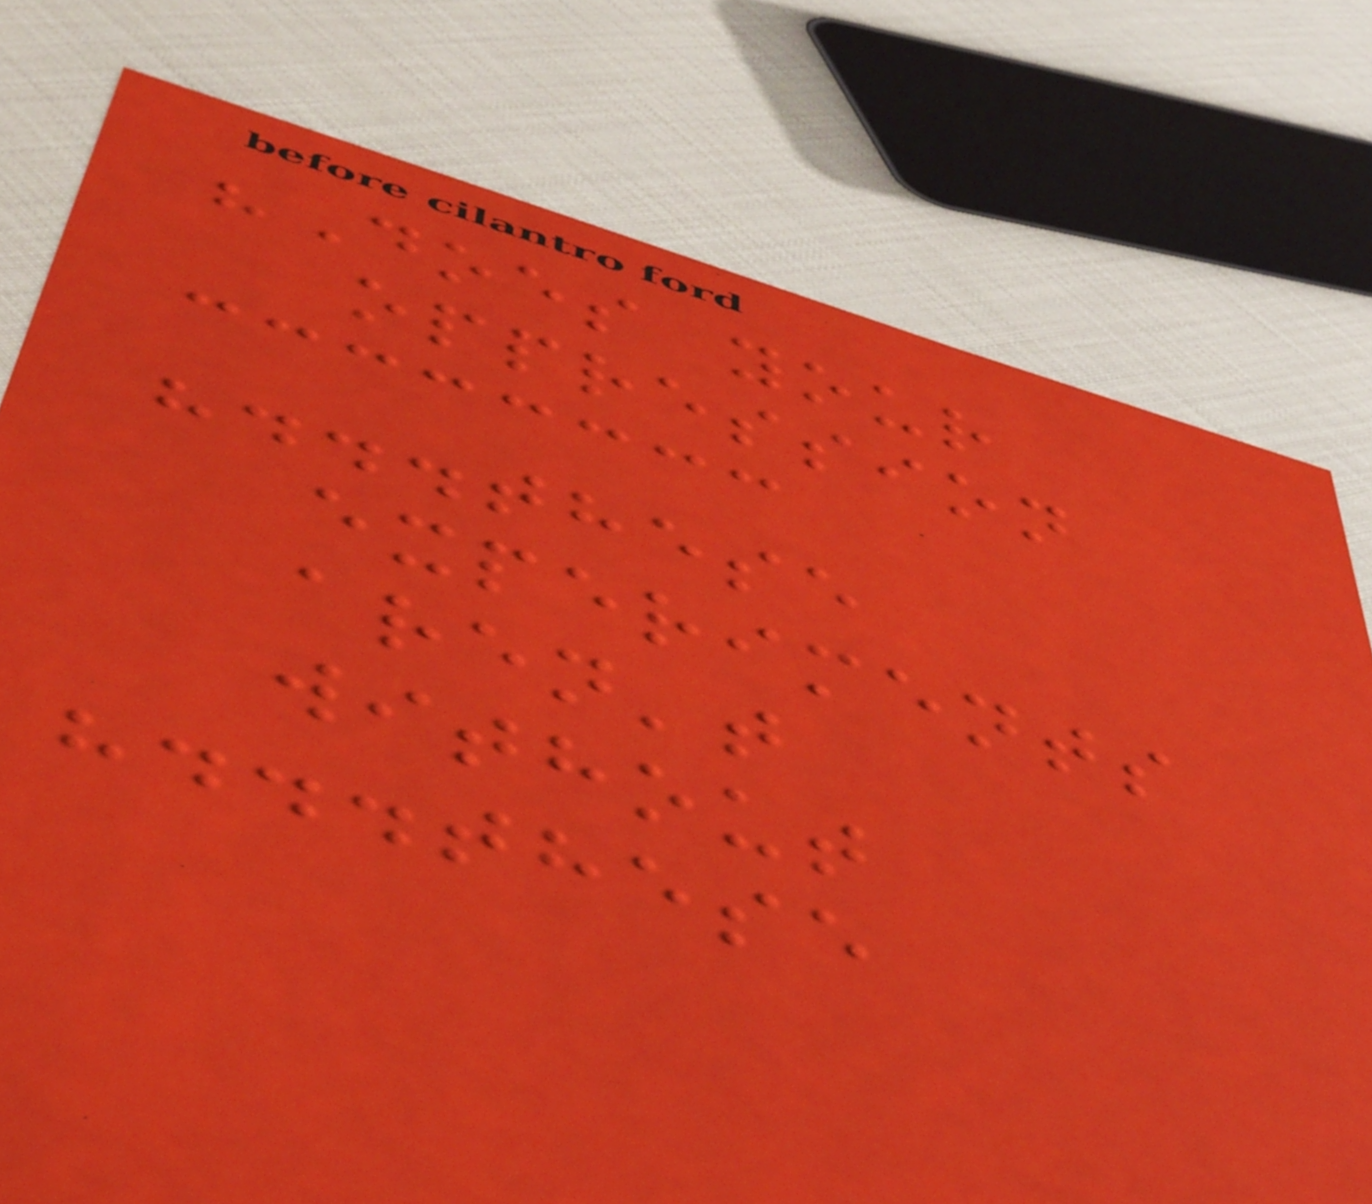"Does your
oppression
"...these
experiments
aren't
without
"...these
